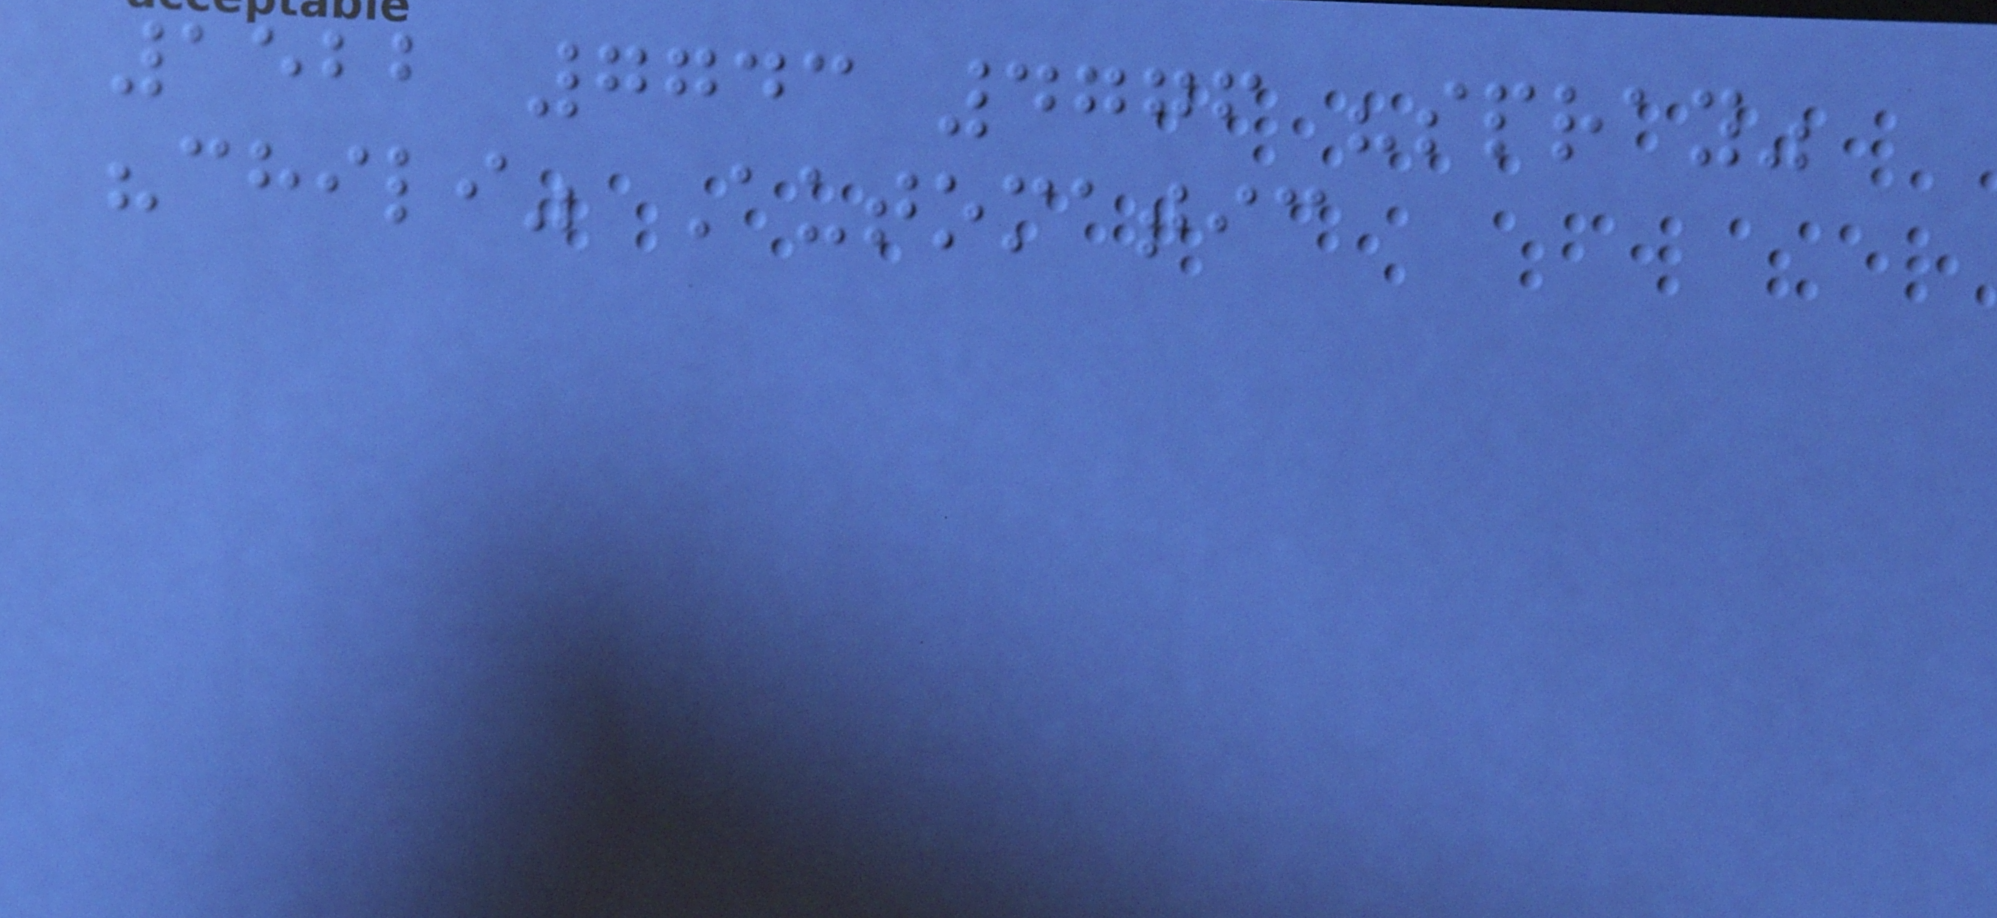1522 7743 4776 "spray"
"chili" Automatic
